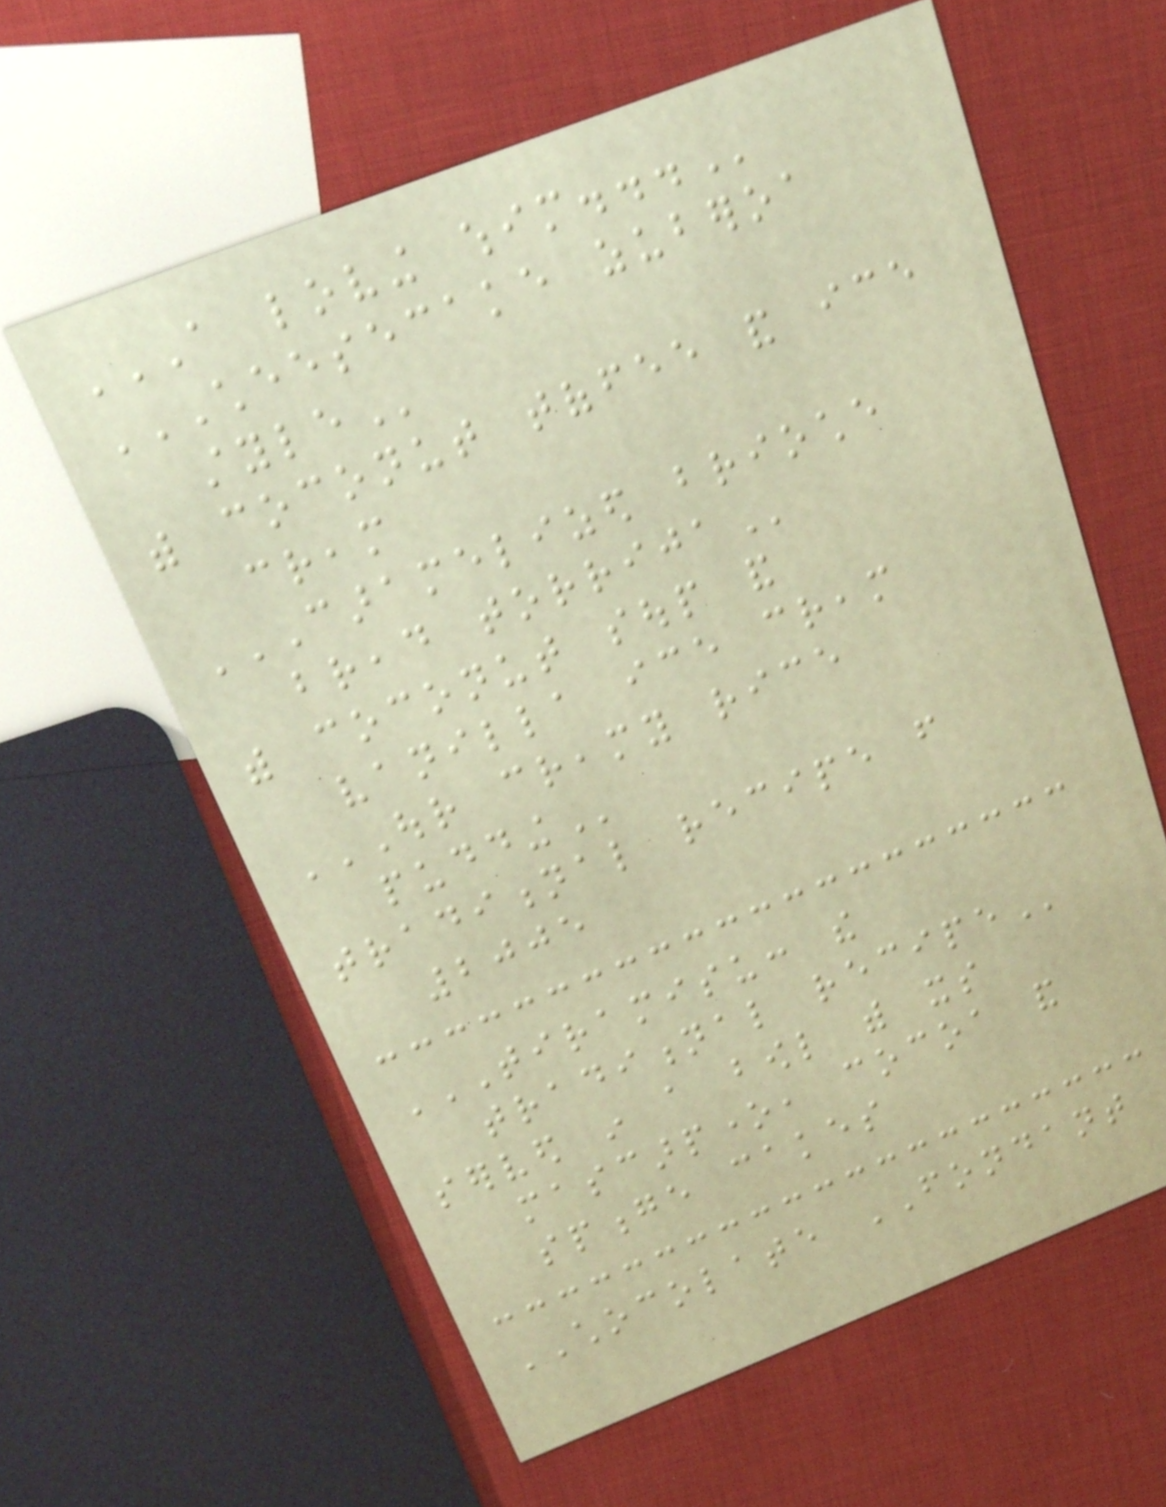A LOVING WHIM...
CHEESECAKE ZUBEROA
STYLE
with coconut toffee and ice
cream
CARAMELIZED BRIOCHE
BREAD TORRIJA
with coconut soup and
vanilla ice cream
OUR CREAMY RICE
PUDDING
traditional recipe from
2005
TIRAMISU: THE
TRADITIONAL RECIPE
served in a bowl with its
mascarpone, cocoa and
sponge cakes
CHOCOLATE FONDANT
